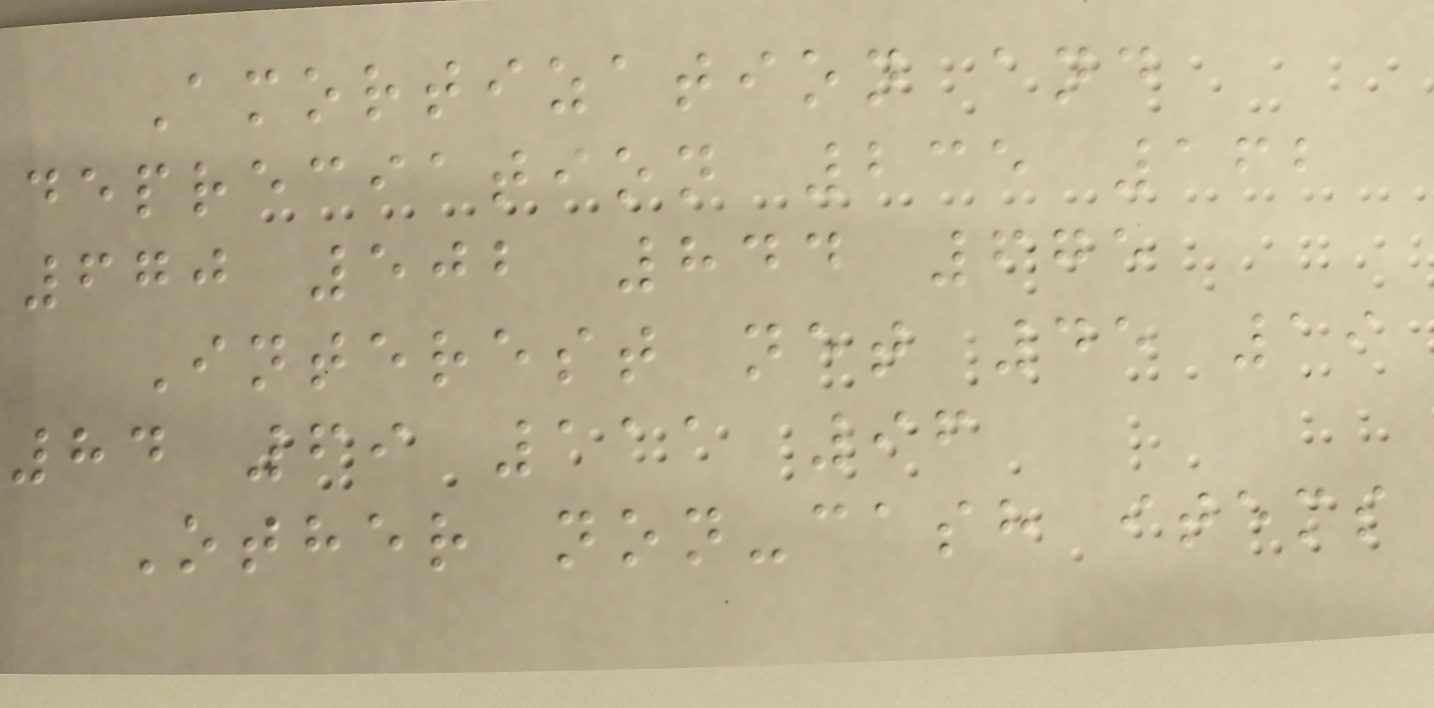Amortization and
depreciation 235 162
670 502 844 675
Interest net 45 19
84 69 111 96
Other non-cash items
